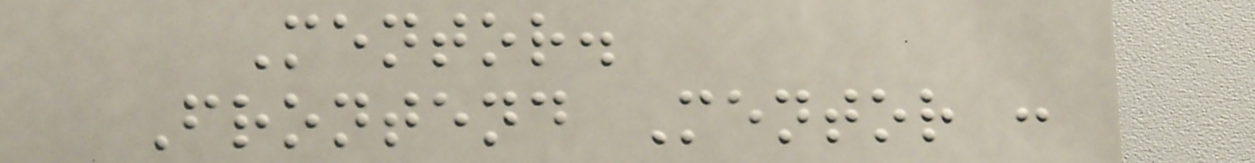Mentor.
Frontend Mentor :
